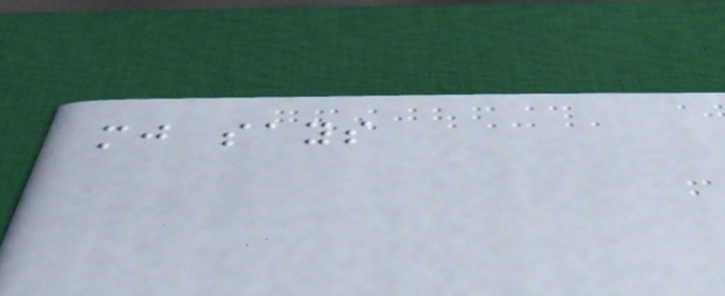mj says
